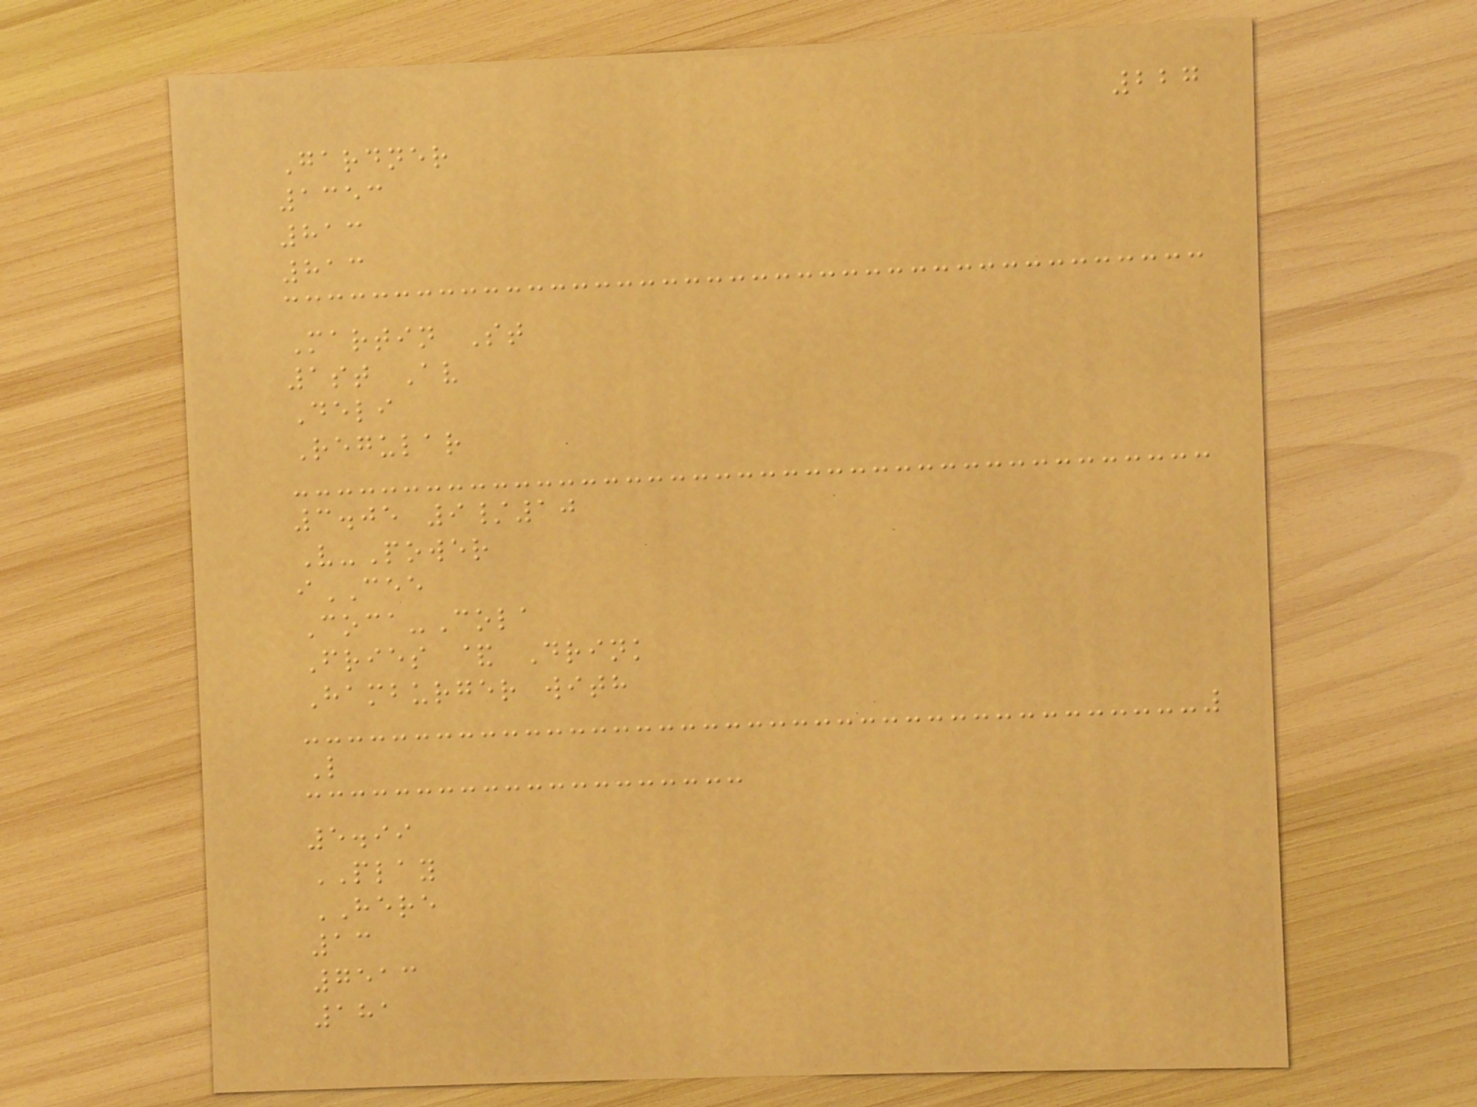227
Gardner
1353
813
813
Martin St
1st Av
Deli
Regular
3.05 9/10
V-Power
iCEE
Coca-Cola
Fries & Drink
Hamburger with
L
5.99
PLAY
HERE
13
7513
181
